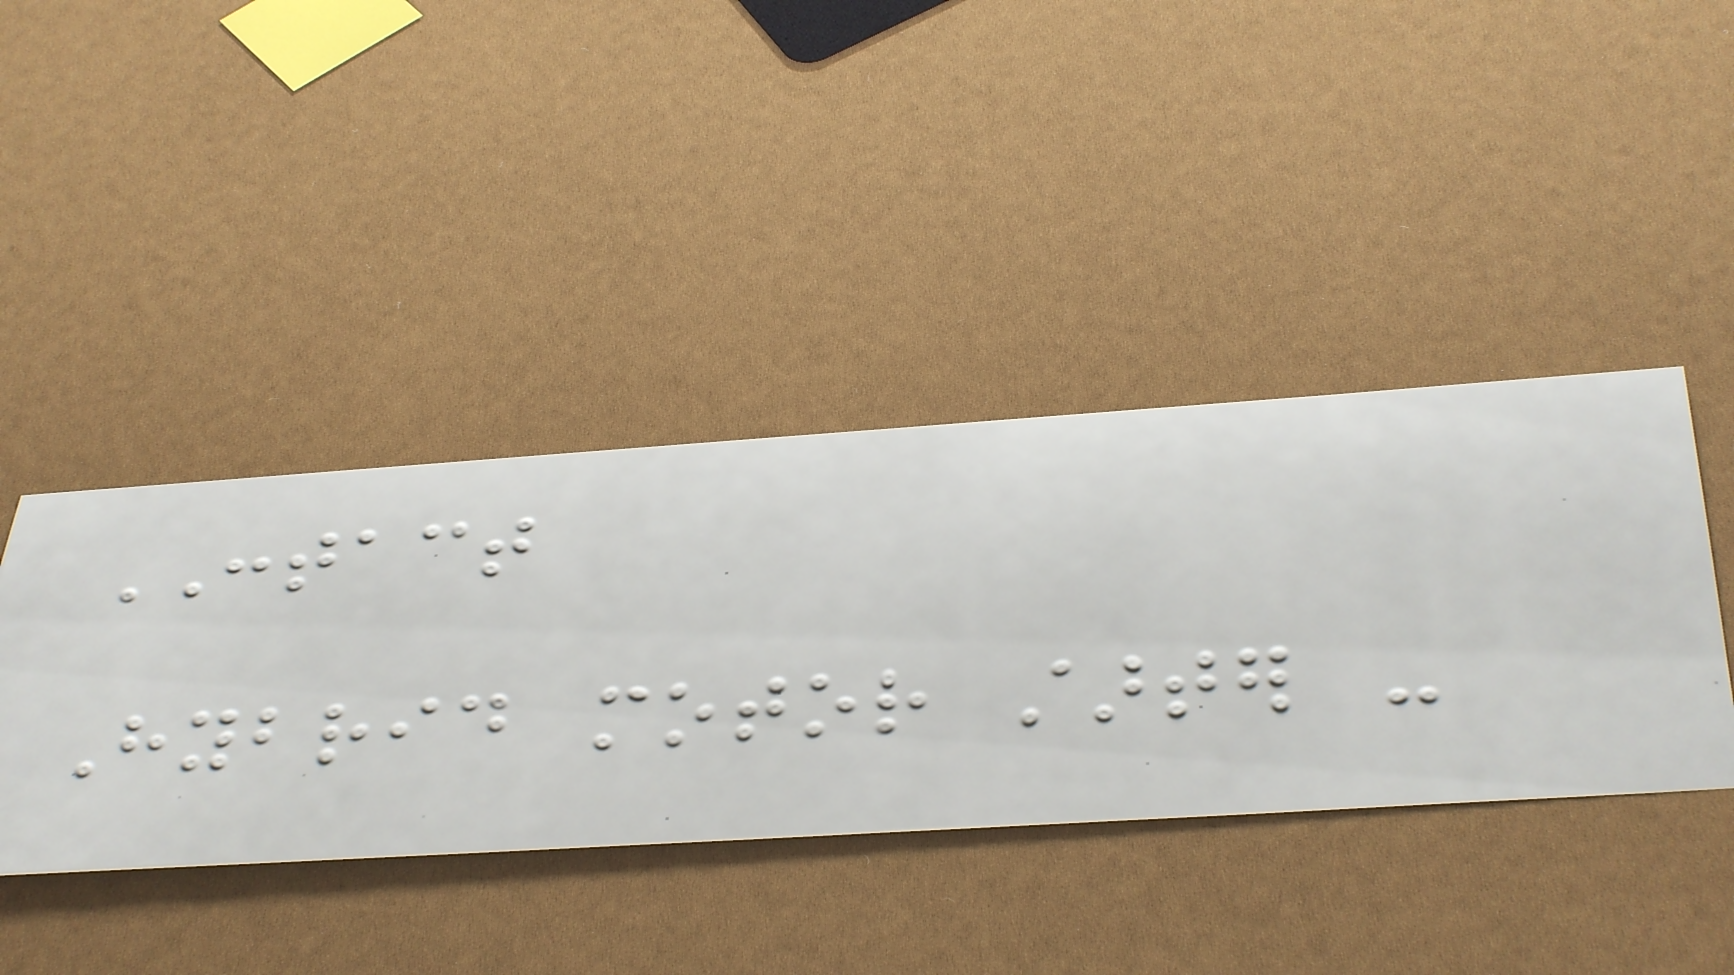CONTACT
Hybrid motor starter -
